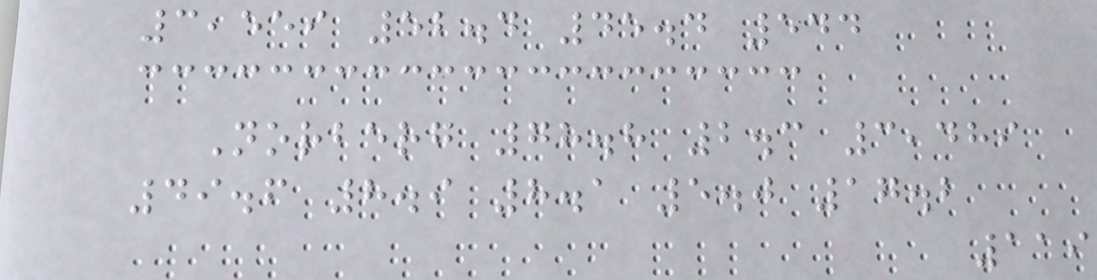3,559 52.4 45.4 544
Norberg 78.8 2.3 3,489
49.6 8.9 8.1 5.0 17.2
119
